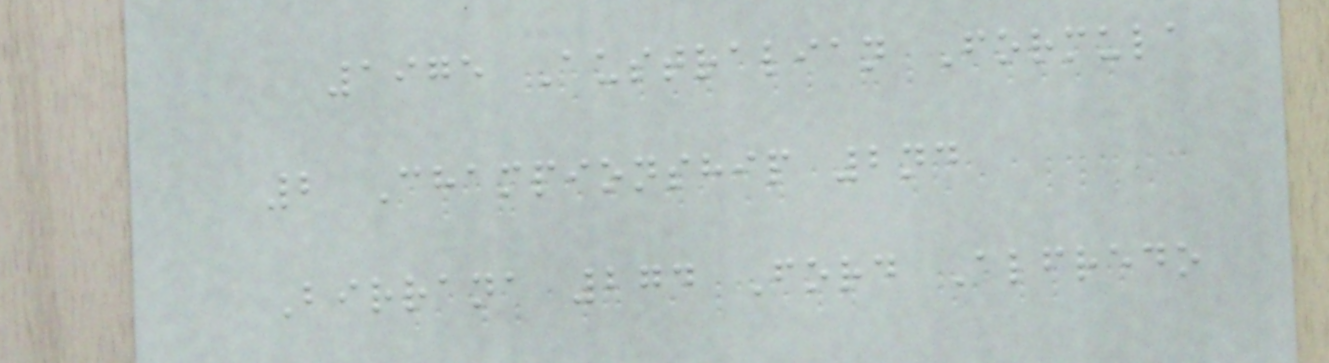1975 Australian Formula
2 Championship 2nd
Birrana 274 Ford Alfredo
